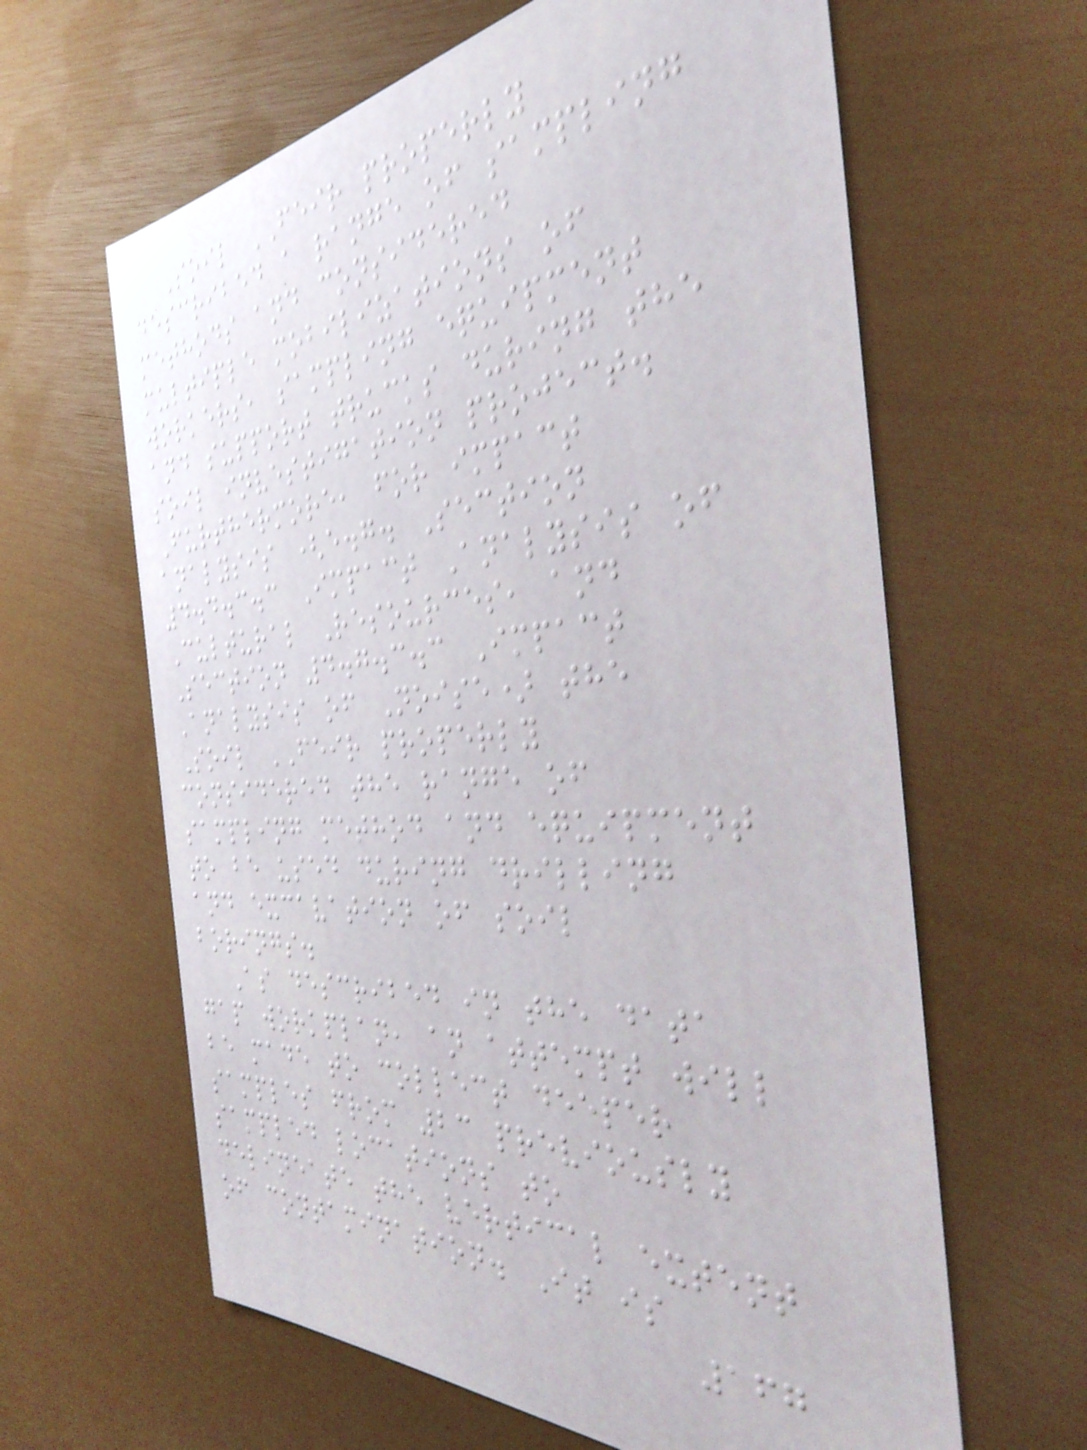Soil FEIR properly
described a range of sampling
methods and considered
multiple mobilizations of
workers, sampling equipment
and support trucks during the
soil investigation project.
Furthermore, for impact
analysis (e.g. Section
4.4.3.3 Impact Analysis of
Cultural Resources, and
Section 4.7.3.3 Impact
Analysis of Noise) the
Soil FEIR properly
considered the range of
sampling method and equipment
to be used during drilling
and excavation of soil
borings.
As described in the data
gap workplan, an attempt will
be made to collect deeper
samples from 23 previously
sampled locations to
delineate the vertical extent
of contamination. It is
167
